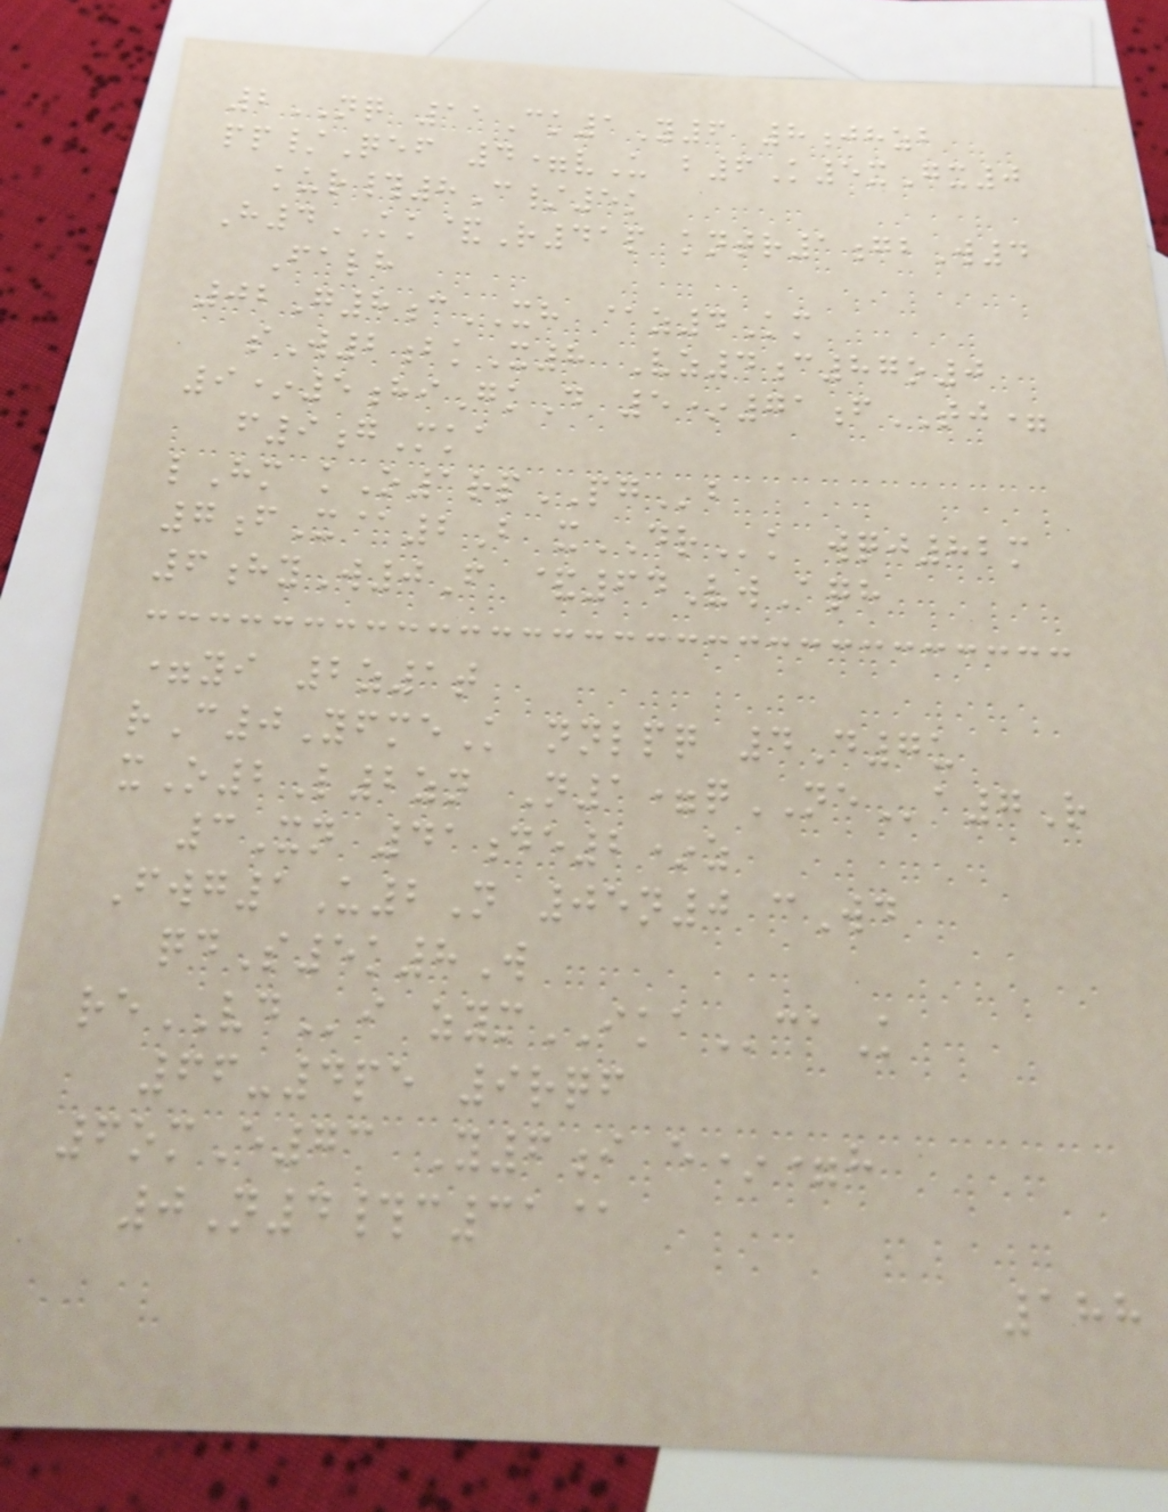2NQ 11Ck1Y6 8jhzb
pp/Qef 4=vU b6K5xGx0
kur#8C/5k
H4KK&R41p kntr1gbW4
Falh
02G8cXH @z4Km
sW2bkX8 Vz4c87o0
9*5hiGkD 5*71fTJ=
f9gMka
lHm kO1rpPGb
7fX@2B xDRk wqj82m
6hyW0F &64VwAqh
=yi 2z1t
rC0YfmeK nnlpq 4D7u
xO2L2zn N1=qNEa7R
3Xn 41de2*z
Fwg1U2N 05n0 cWd
qdS5k8W
reVDi zymIKAcaK
66-4pe 9rqf
6omE73 Y6i e*=h
0N4#c31@
188
